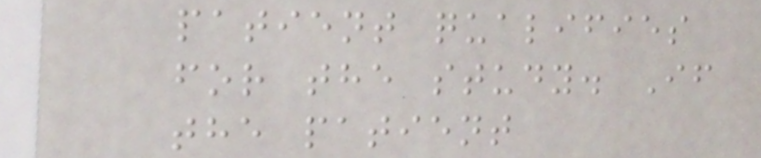patient qualifies
for the study. If
the patient
